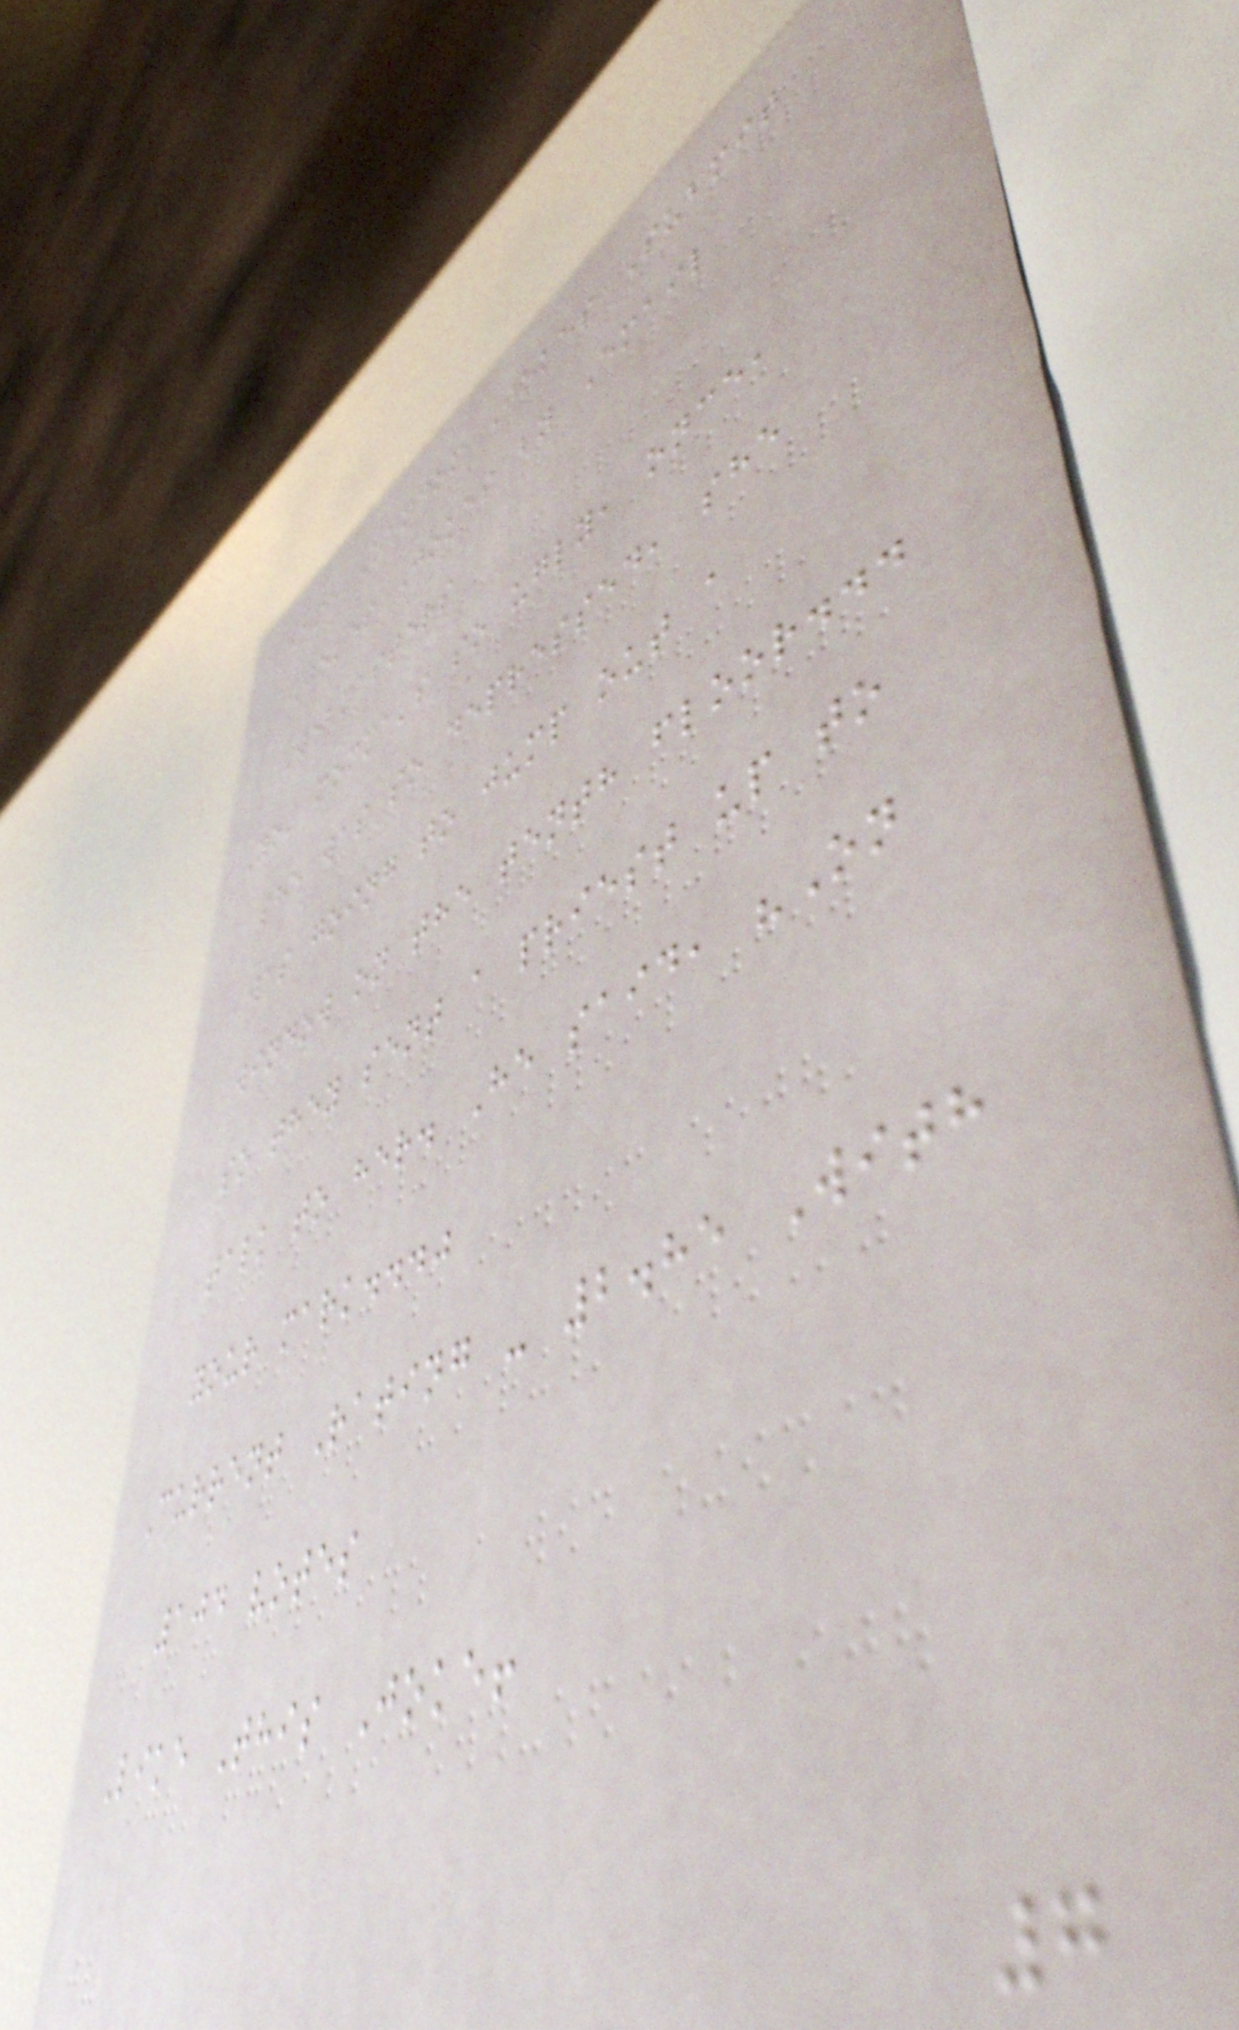Home Random Jokes Submit
Jokes Jokes by Email
Webmasters
Yo' momma's so ugly, once,
she was so depressed, she
was going to jump out a
window on the tenth floor...
so they sent a priest up to
talk to her. He said, "On
your mark..."
Current Rating - 2.85 With
104 votes
Like This Joke!
7
